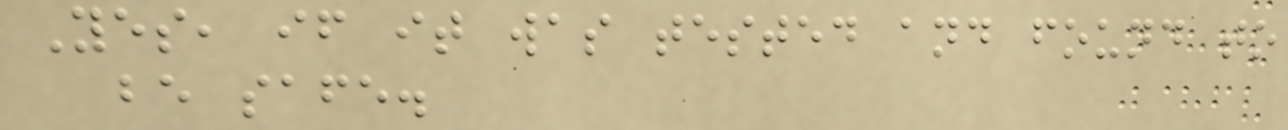Yes, if it was tested and found to
be safe.
